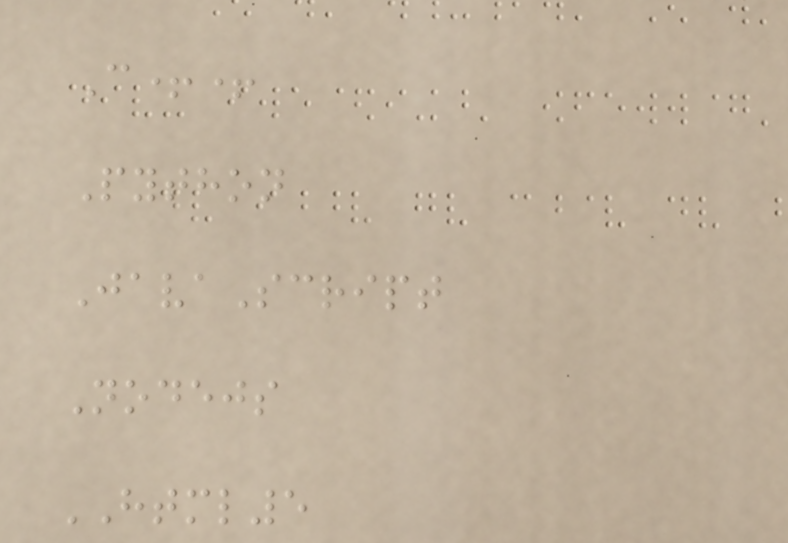C++
Python
JavaScript
Nodejs
HTML5
